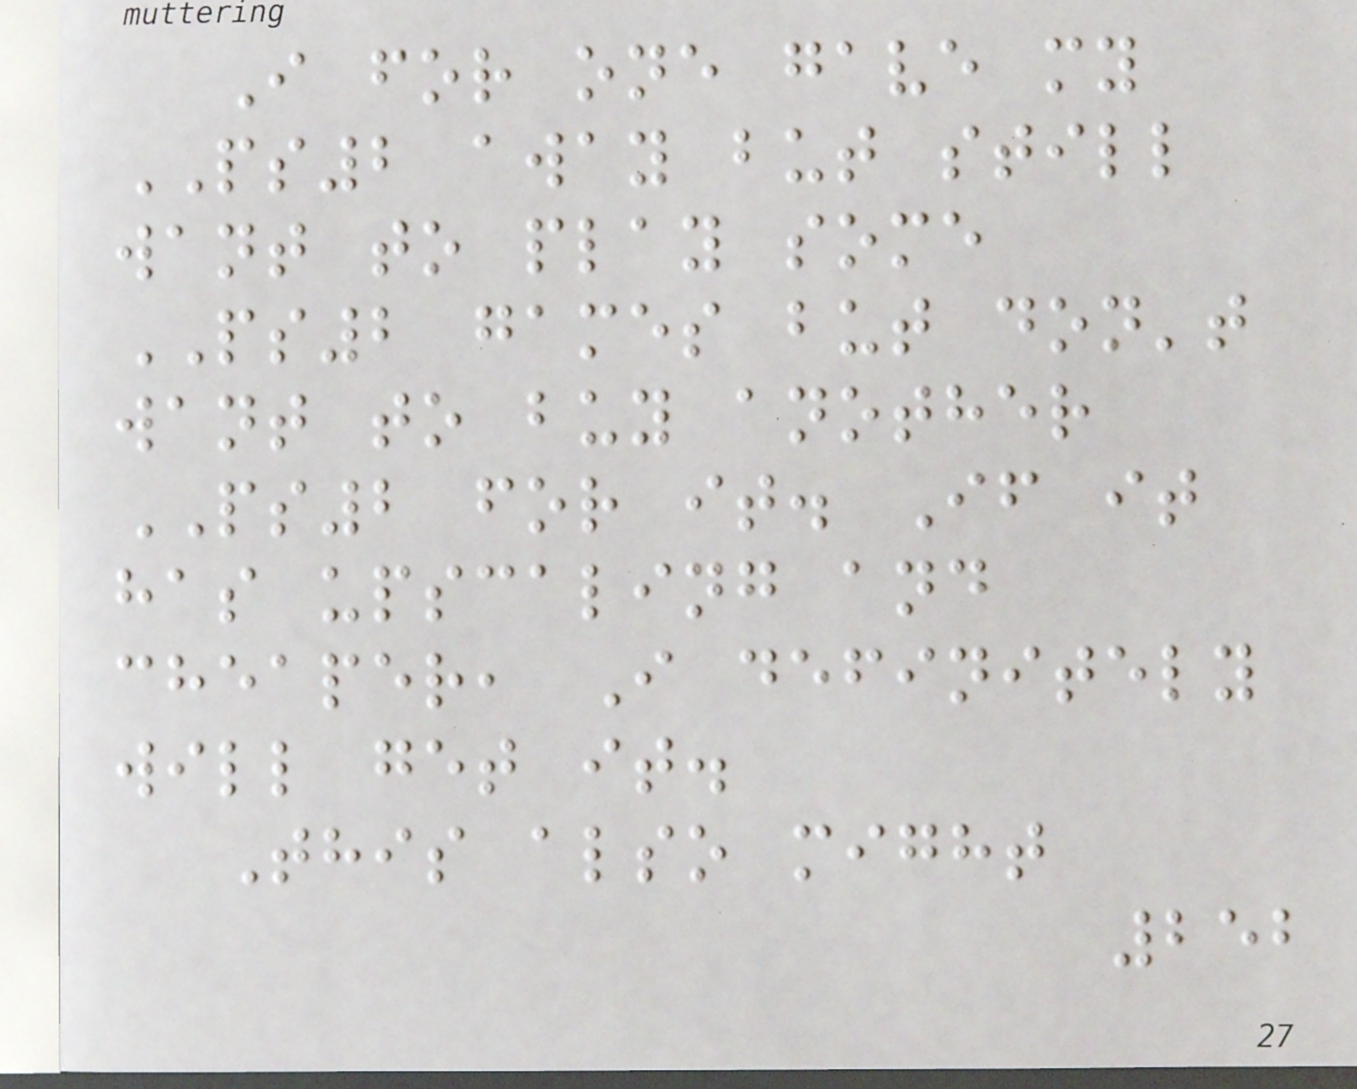I for one gave my
PS2 away but still
want to play some
PS2 games but don't
want to buy another
PS2 for it. If it
has upscaling and
cheaper, I definitely
will get it.
This also might
252
